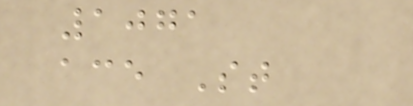1071
ace St
